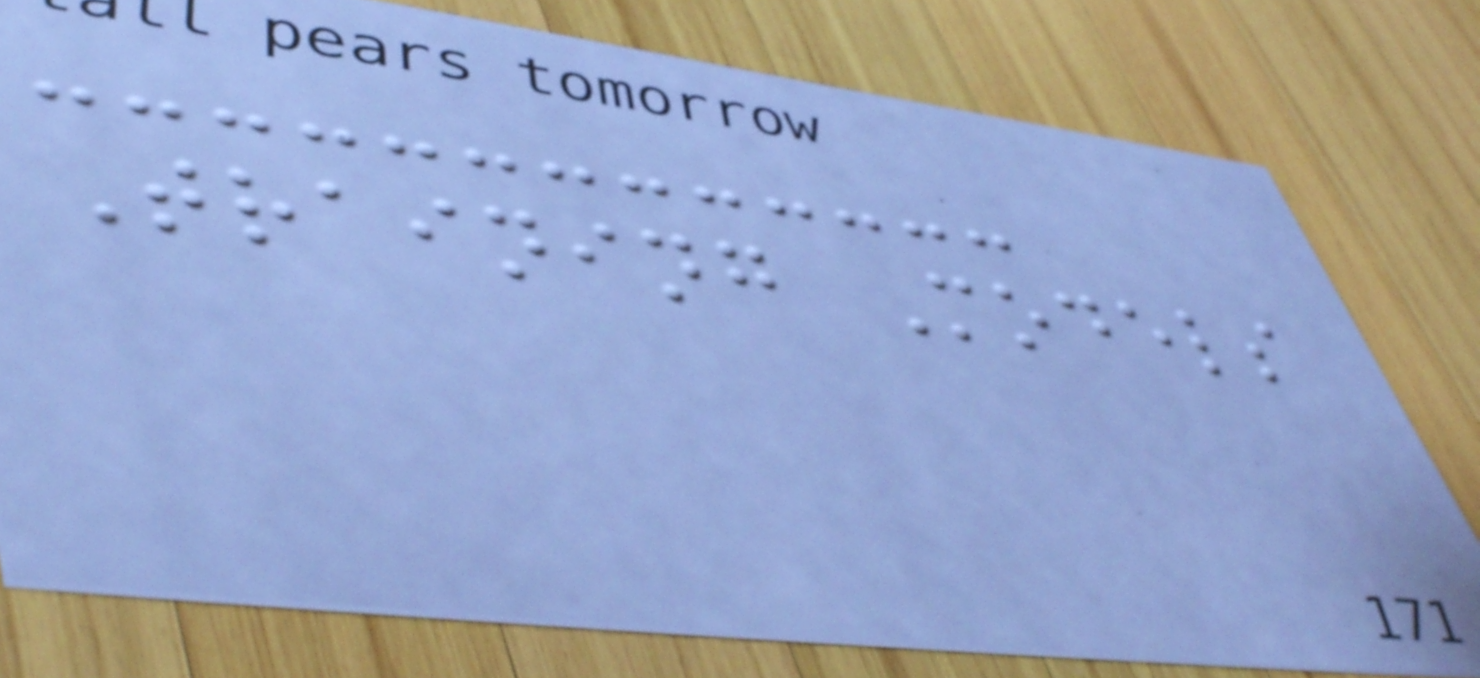Training Models
